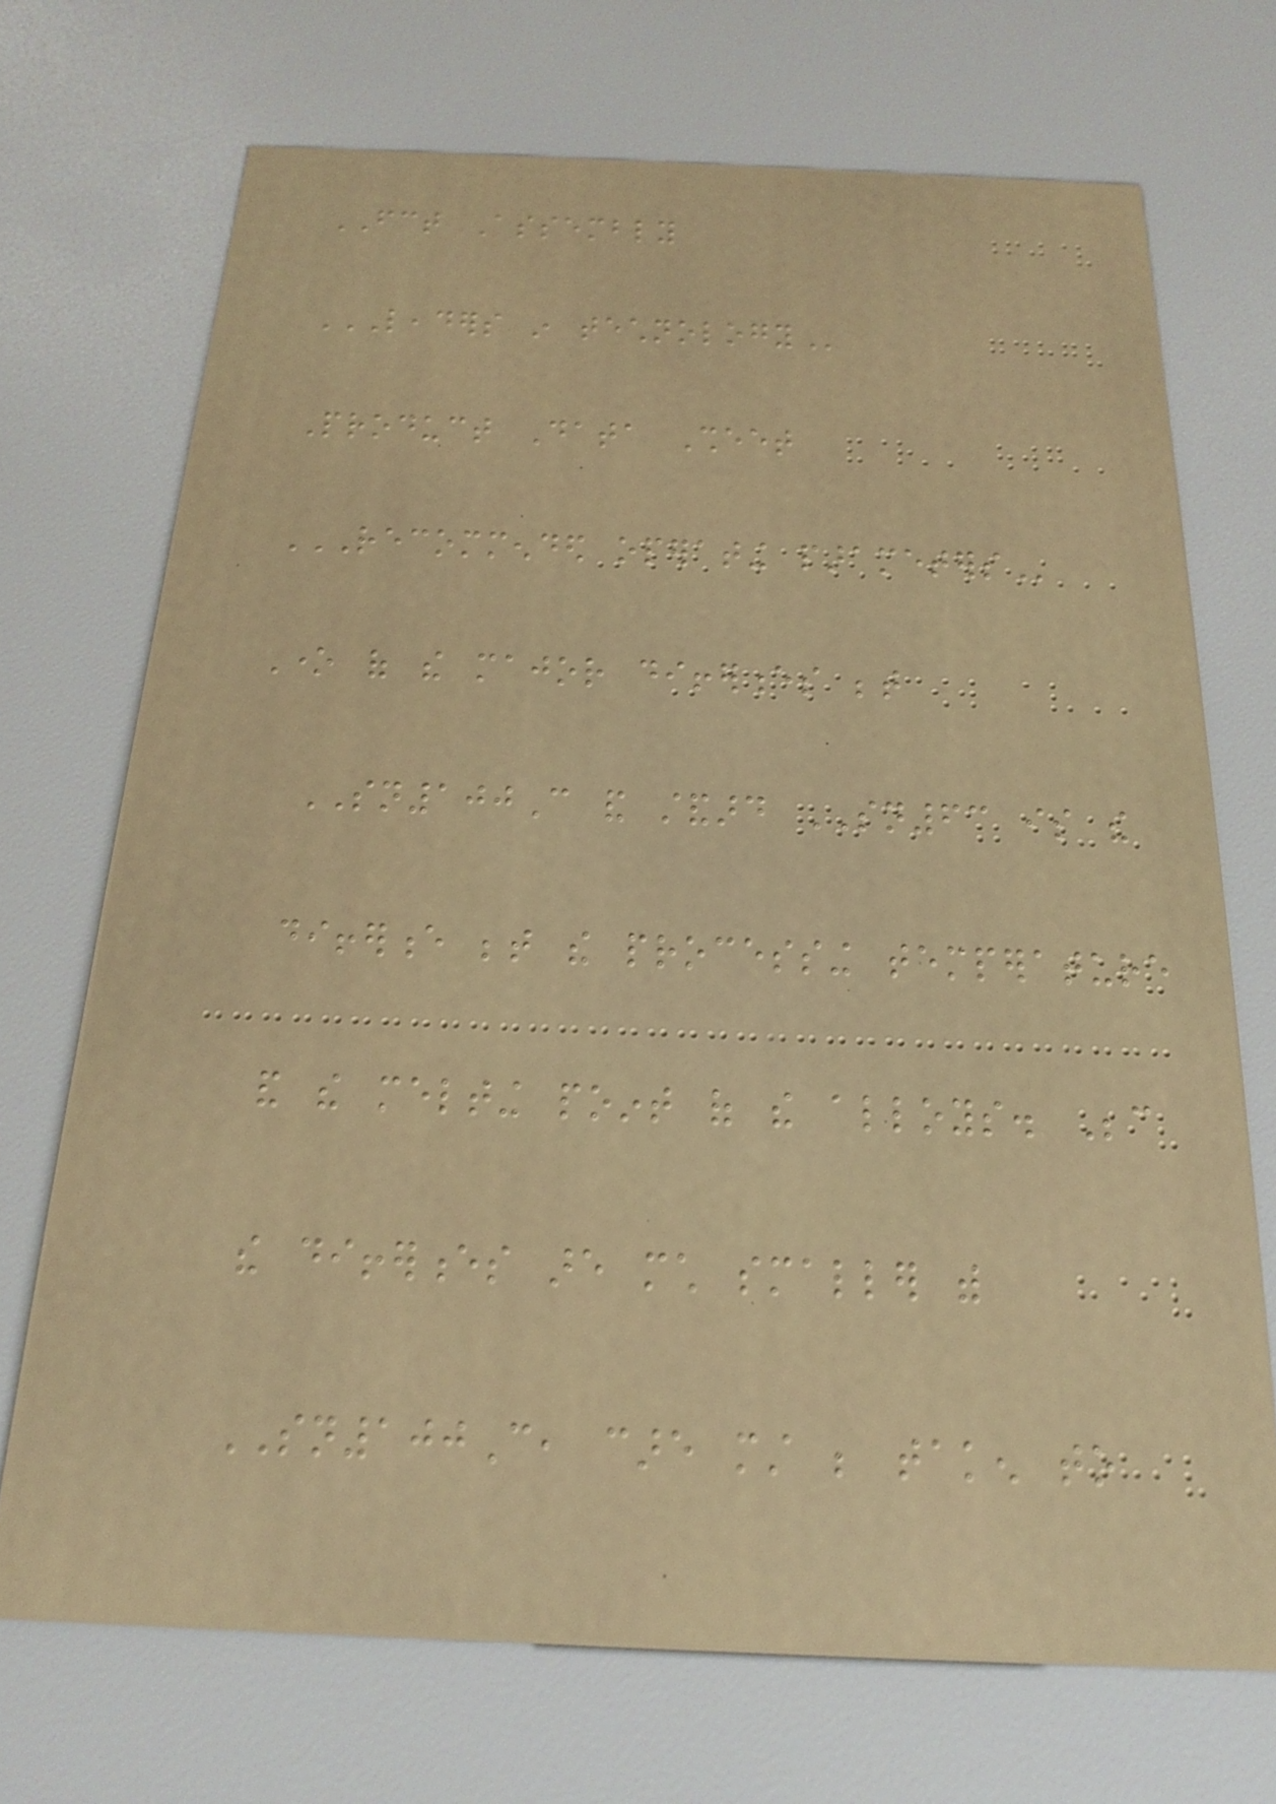FCT Assembly
LEADERS IN TECHNOLOGY
Product Data Sheet
RECOMMENDED OPERATING PARAMETERS
One of the major differences between
SN100C and standard SN63 is the
difference between the processing temperature
and the melting point of the alloys. Because
the differences are much smaller with
SN100C, care must be taken to
